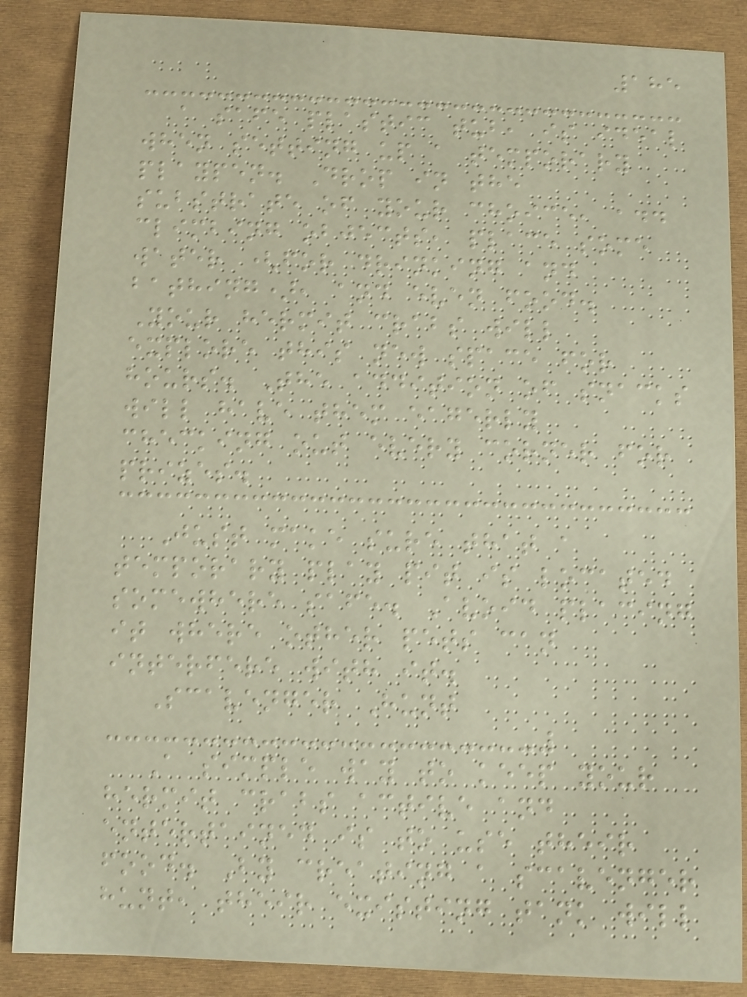185
a safe plastic tub, is ideal
when setting up a temporary
playpen. Drop in the
substrate of your choice, add
climbing objects, place some
water (for drinking and
bathing), and even food.
Your hermit crabs will
explore this new space for
hours. The addition of snacks
will have them eagerly
checking out every corner for
prizes.
Just make sure that a
temporary play pit is located
somewhere safe. Avoid placing
it where other pets can
interfere with it.
Scavenger Hunt
A simple way to keep your
hermit crabs active and
entertained is to use their
food. By creating a scavenger
hunt, their existing tank will
